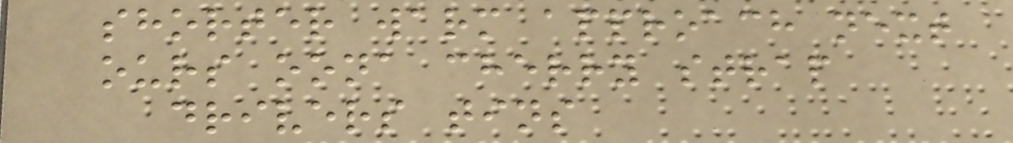shorter warm approach next
ours oona cherry strap
drivers tins
